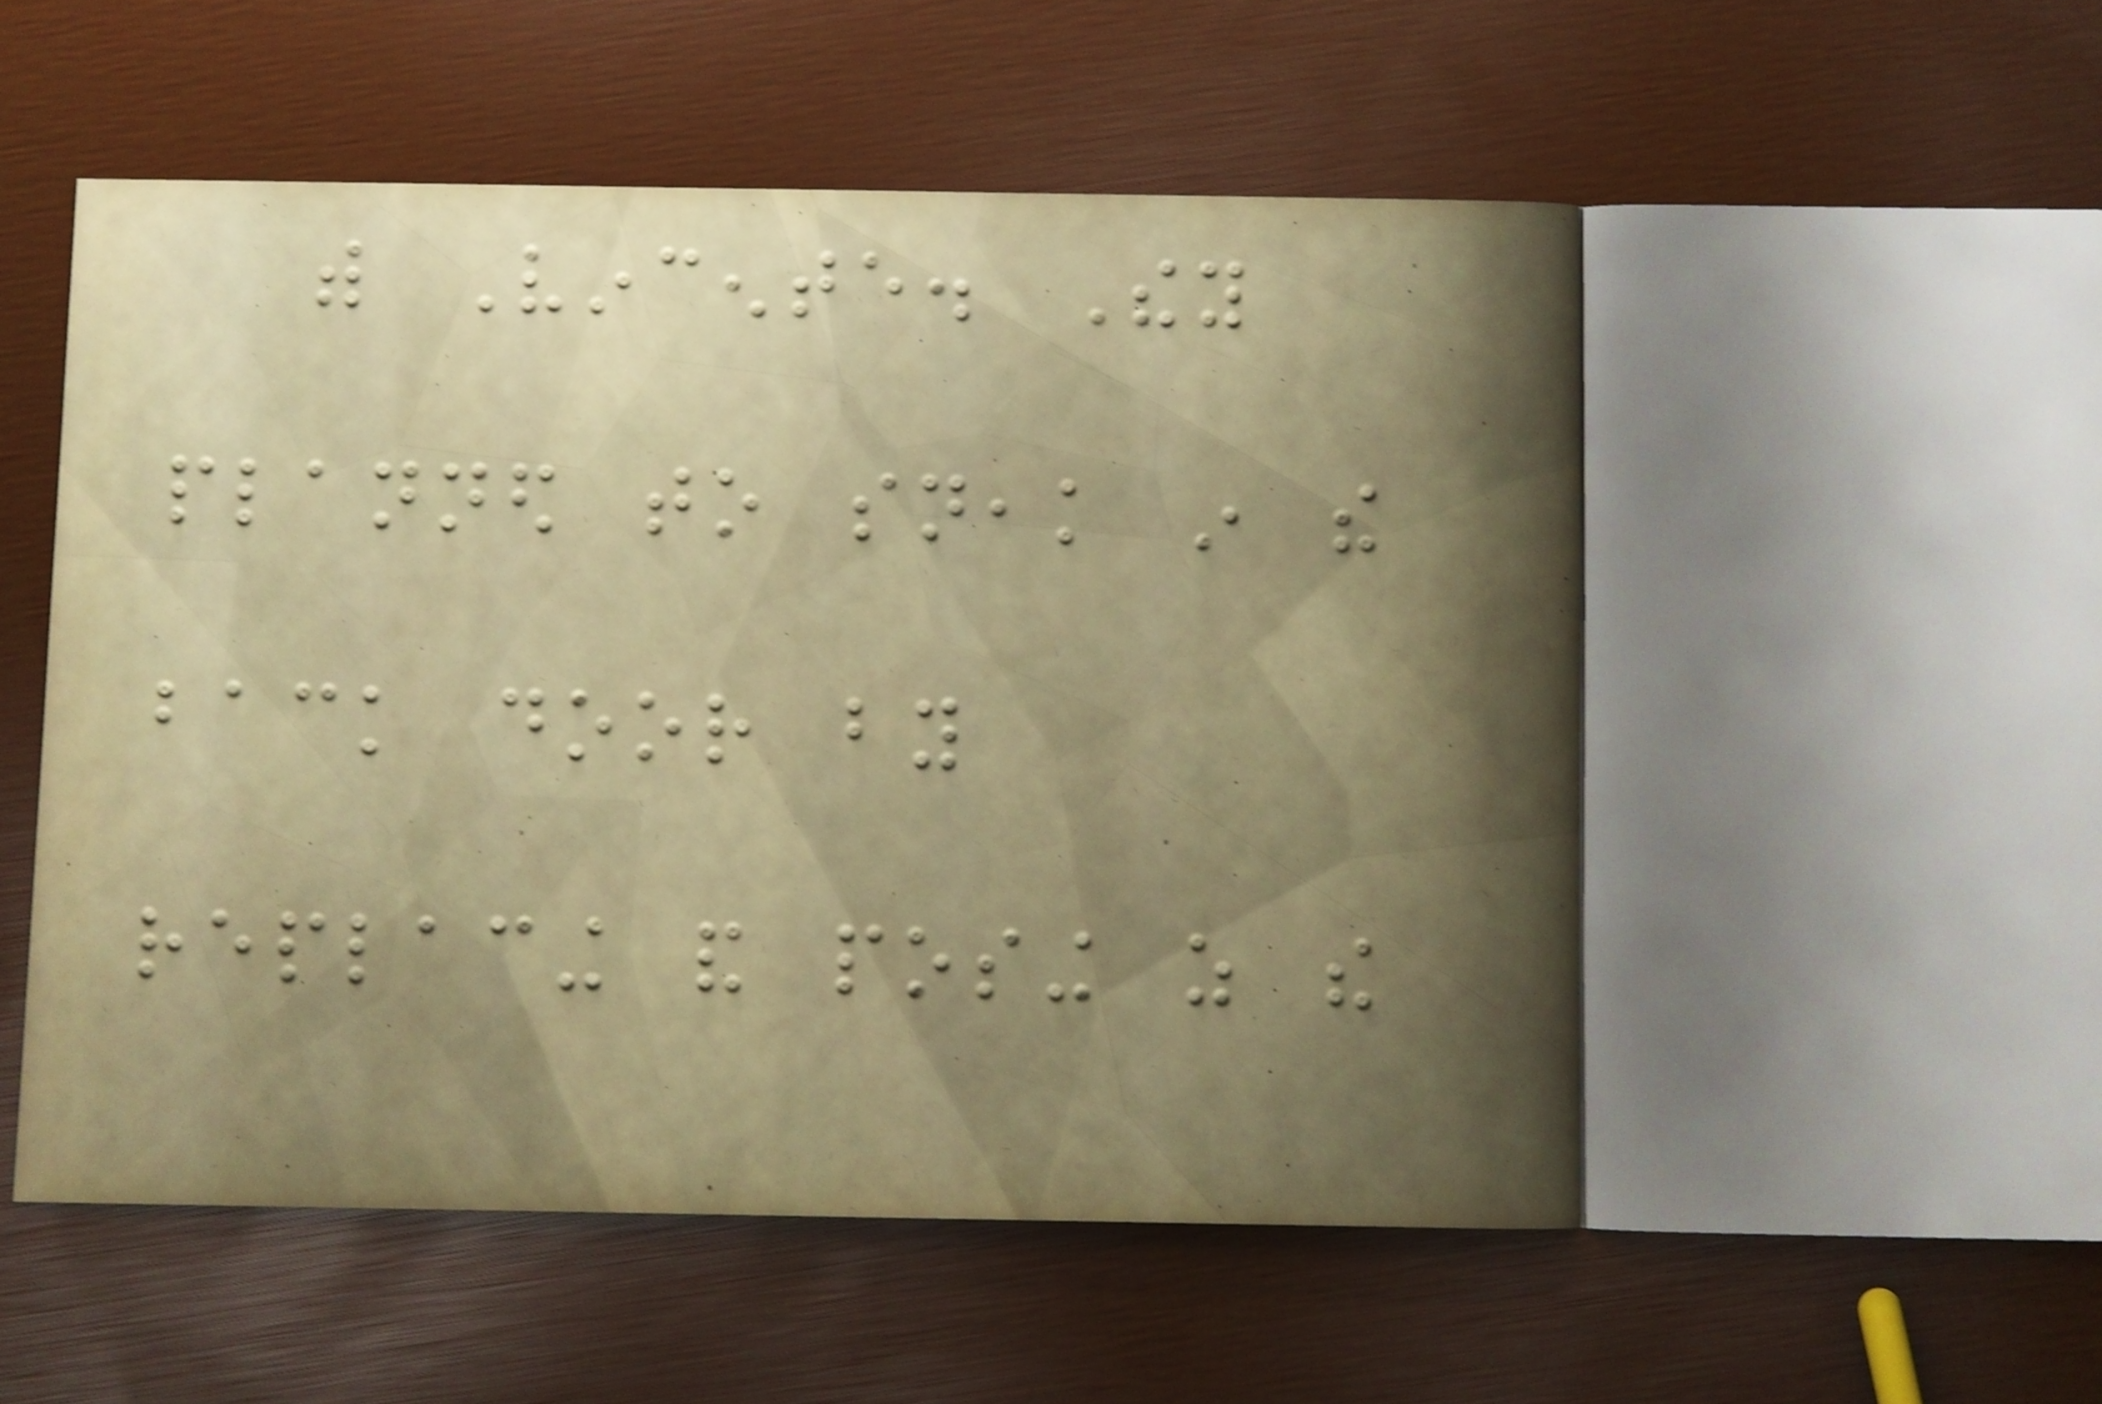with Vincente. They
planned to sneak in the
back door by
replacing and posing as the
